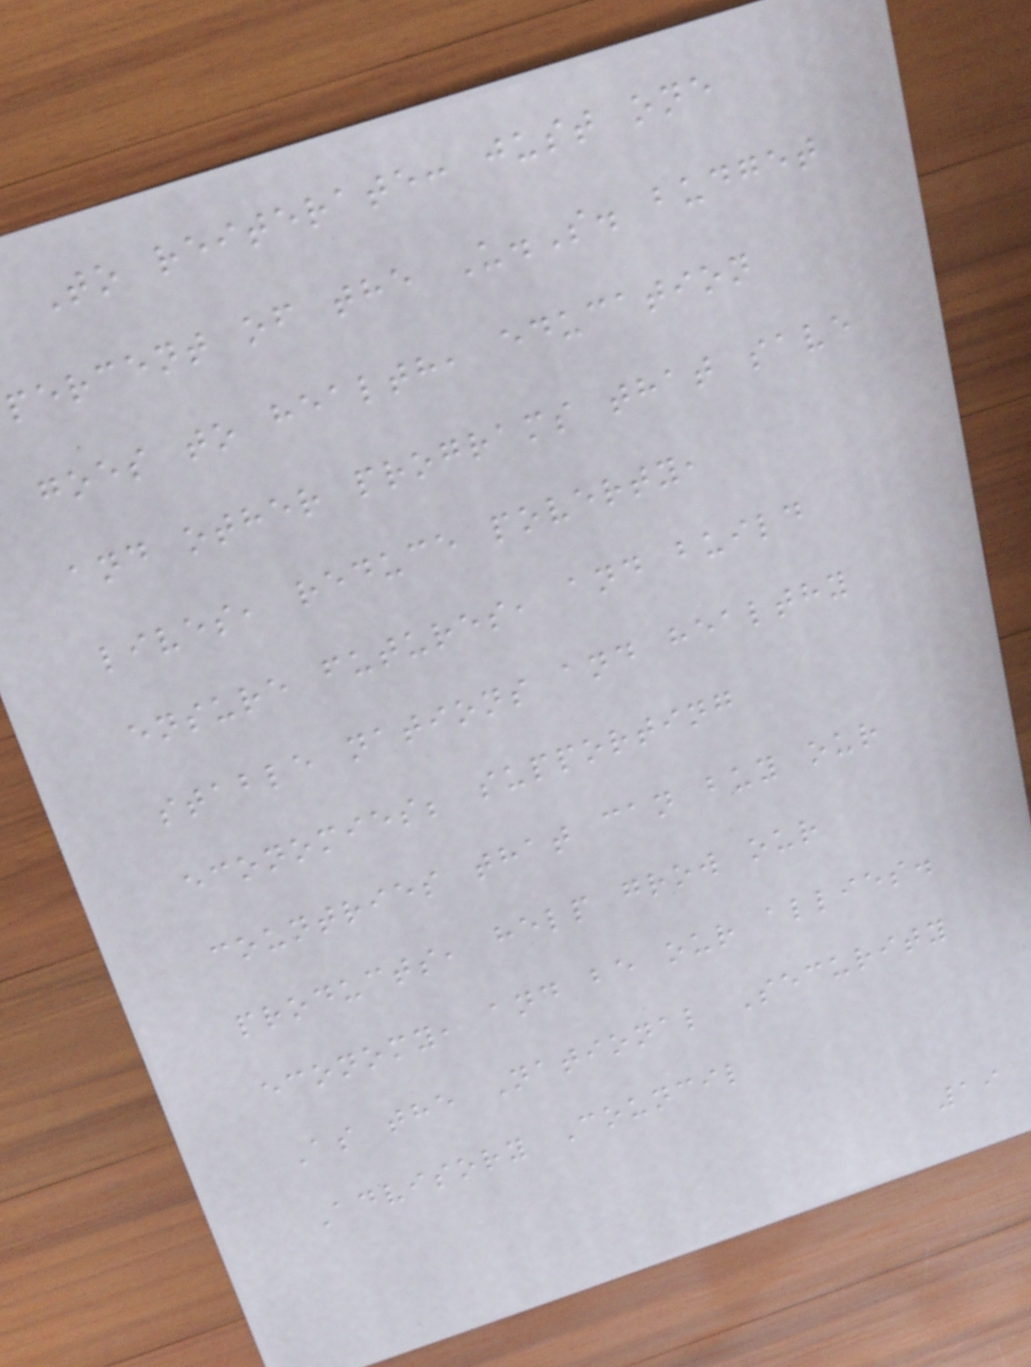To reiterate: just one
percent of the U.S. budget
goes to health, education
and other programs that save
lives, reduce poverty,
ensure futures, and build
stable nations and healthy
economies; supporting
countries that can buy our
products, help grow our
economy, and be our allies.
As the National Security
Advisory Council
19
